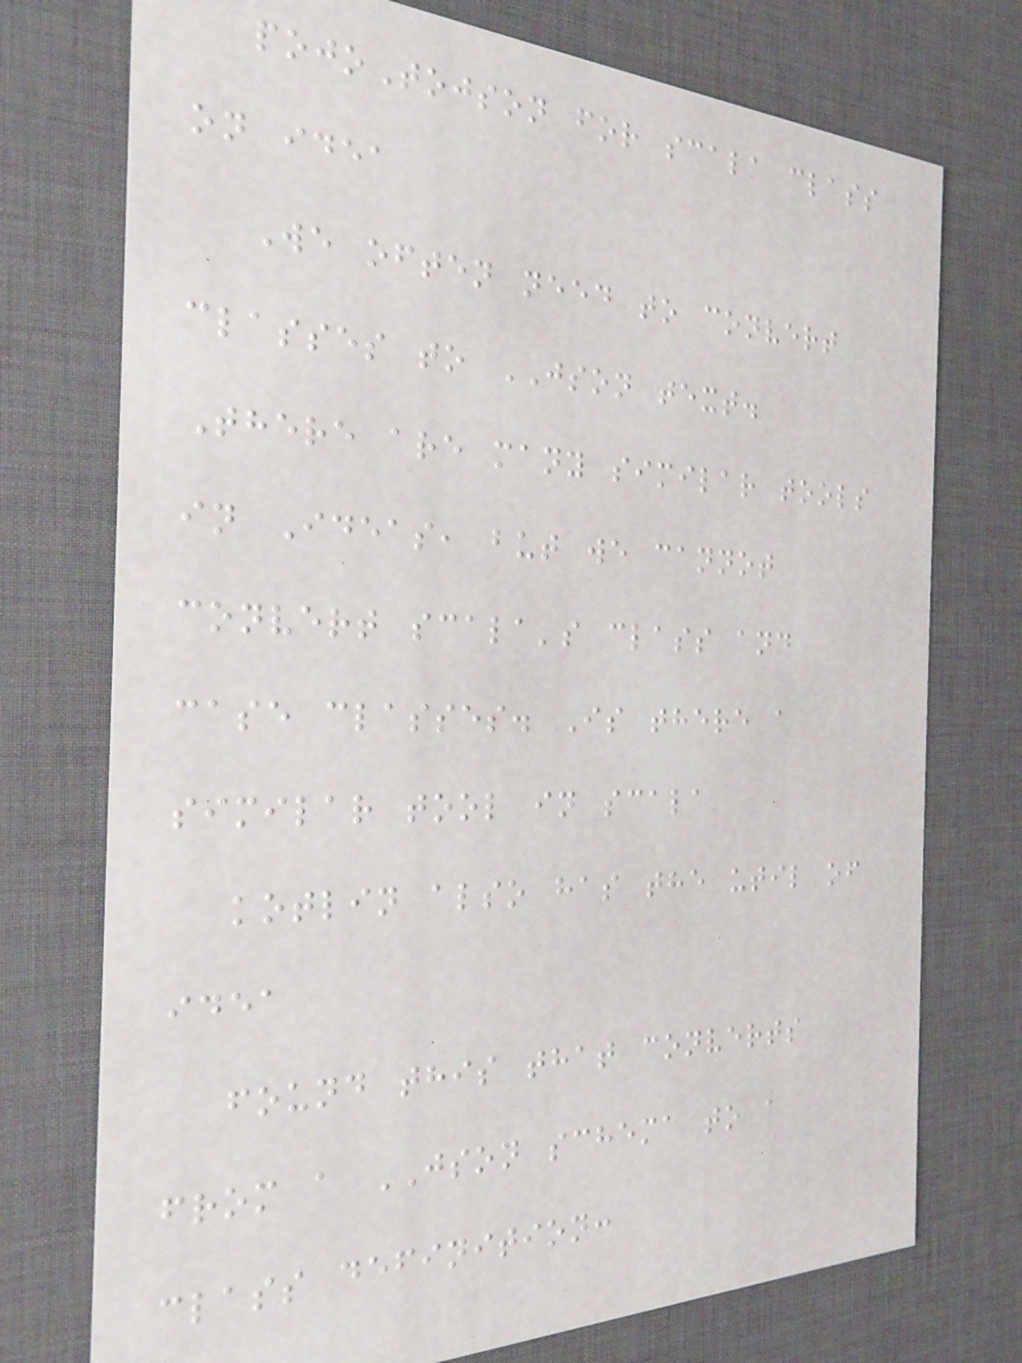pojoTojson for scala class
on idea
We often need to convert
classes to JSON text.
There are many similar tools
in Ideas, but we cannot
convert scala's class and
case classes. Is there a
similar tool in scala
kotlin also has the util of
idea
found this that converts
from a JSON schema to a
class definition:
